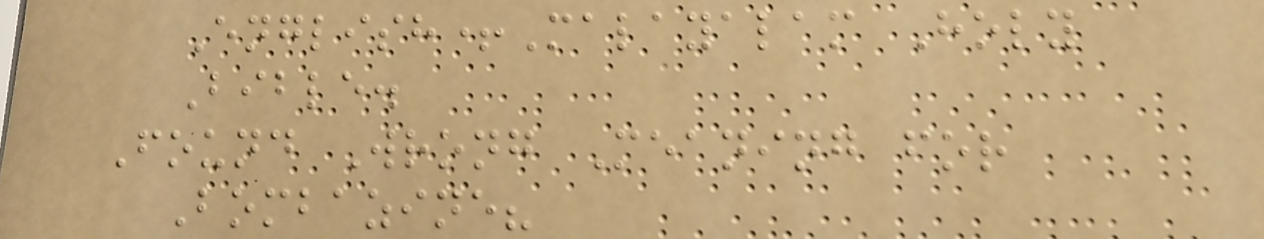English+Malayalam Holy
Bible.
Found Wrong Meaning for
Bombazine?
